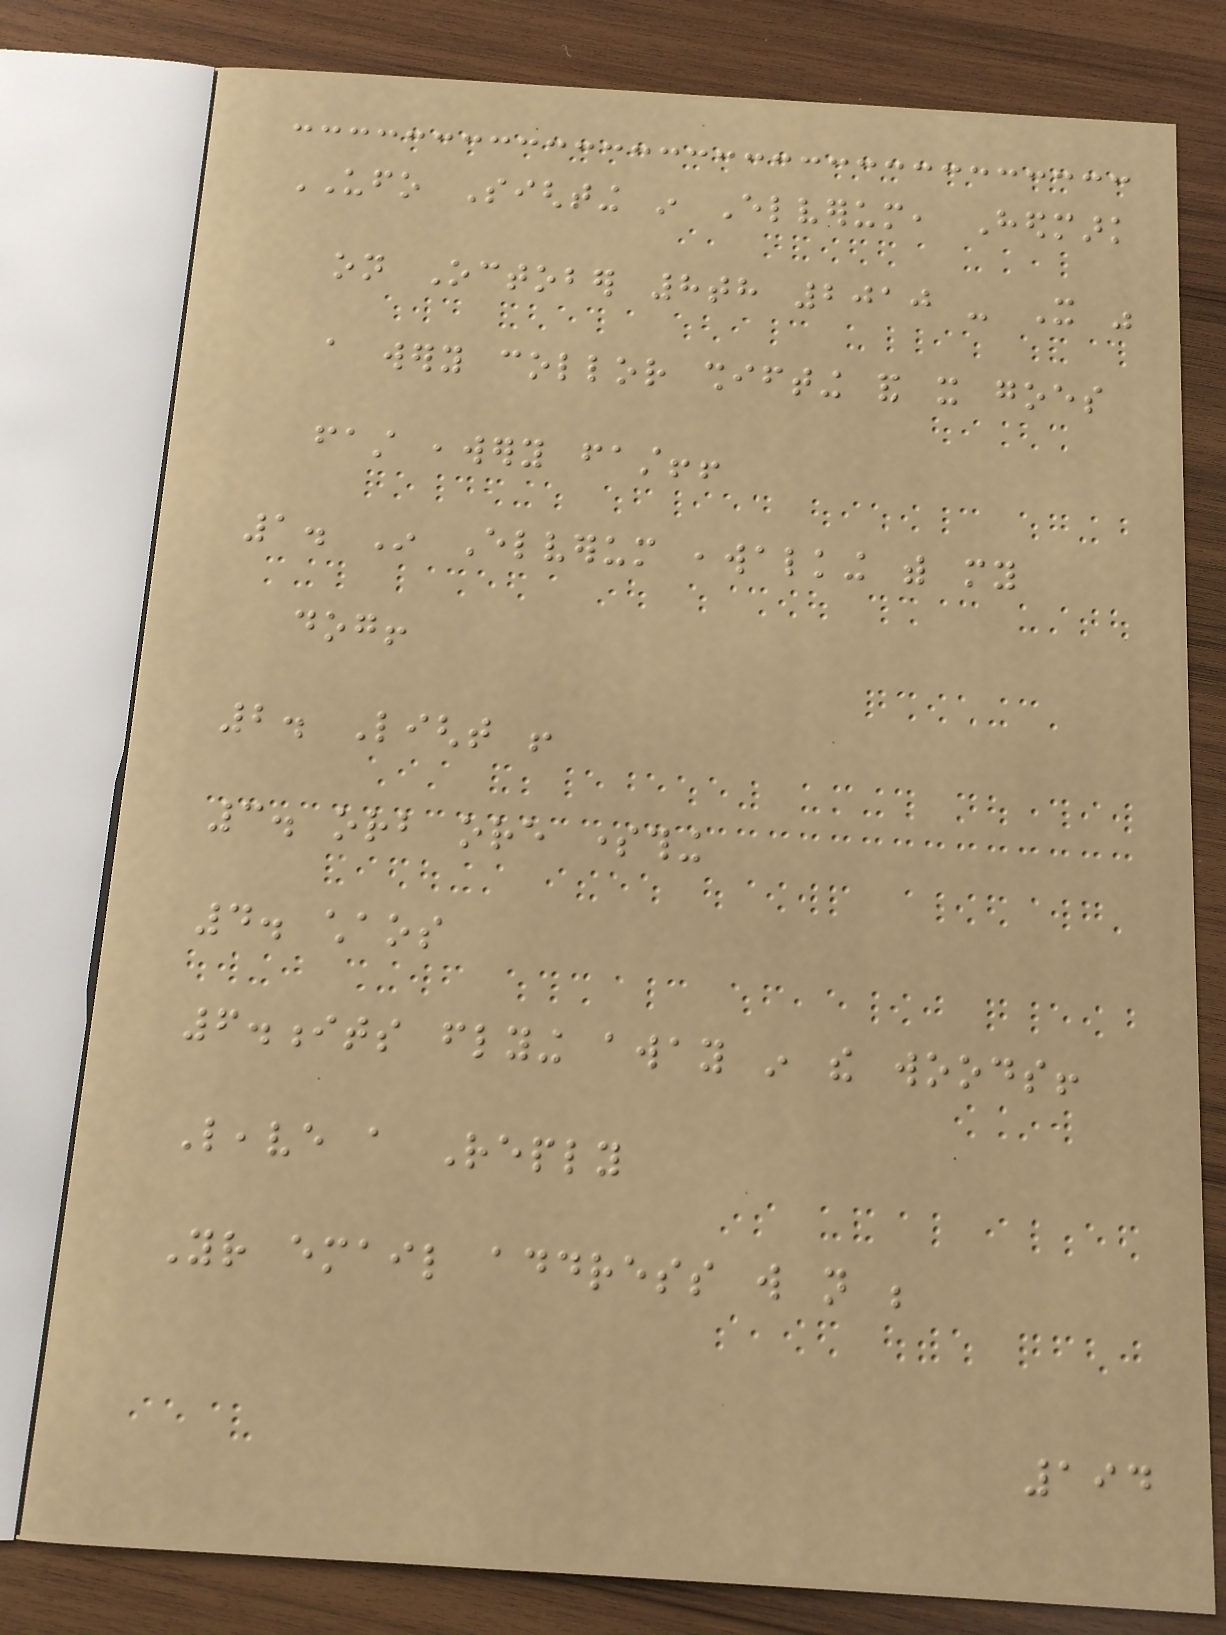UFO Sighting in Elverum, Hedmark
on October 8th 2010 - It was
a wery collor shifting and it goes
fast ,wery fast!!
1. In Elverum ,walking with my
dog!
2. Light !
3. orb ore something
4. chaos
6.its flying away in the woods!
Leave a Reply
Your email address will not be
194
